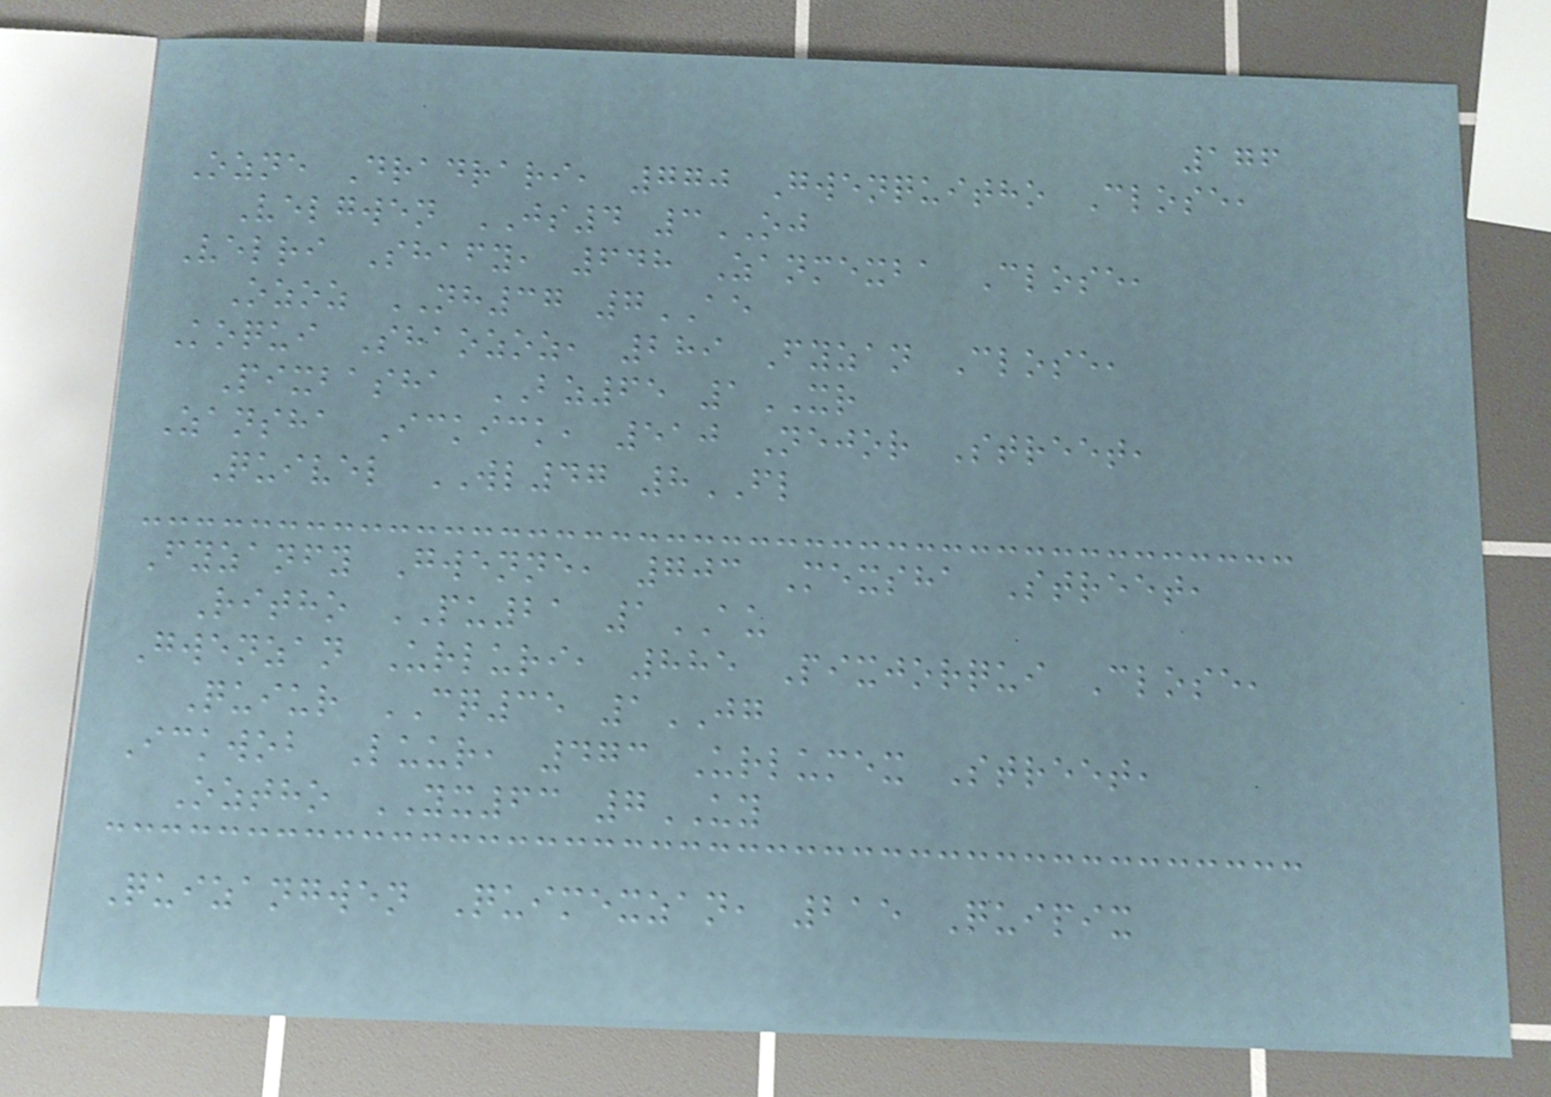176
Ozne Dradrari, 770 Gwenquitho Close,
Velgwen JS4 3OJ
Velri Shafy, 648 Zanmexba Close,
Ozoz NH37 7AE
Koqui Shaozoz, 289 Fyzan Close,
Pixbasha BZ65 1XR
Zansha Ickick, 510 Nejor Street,
Quivel WL47 8FL
Fyzanfy Gwenne, 703 Mexsha Street,
Ritho PU21 1AU
Gwenzan Urluri, 885 Pixjorqui Close,
Quiur CQ35 1JG
Ickwob Luur, 473 Urlumex Street,
Oztho YX63 7UY
Quizangwen Quimexzan, 215 Quipix
